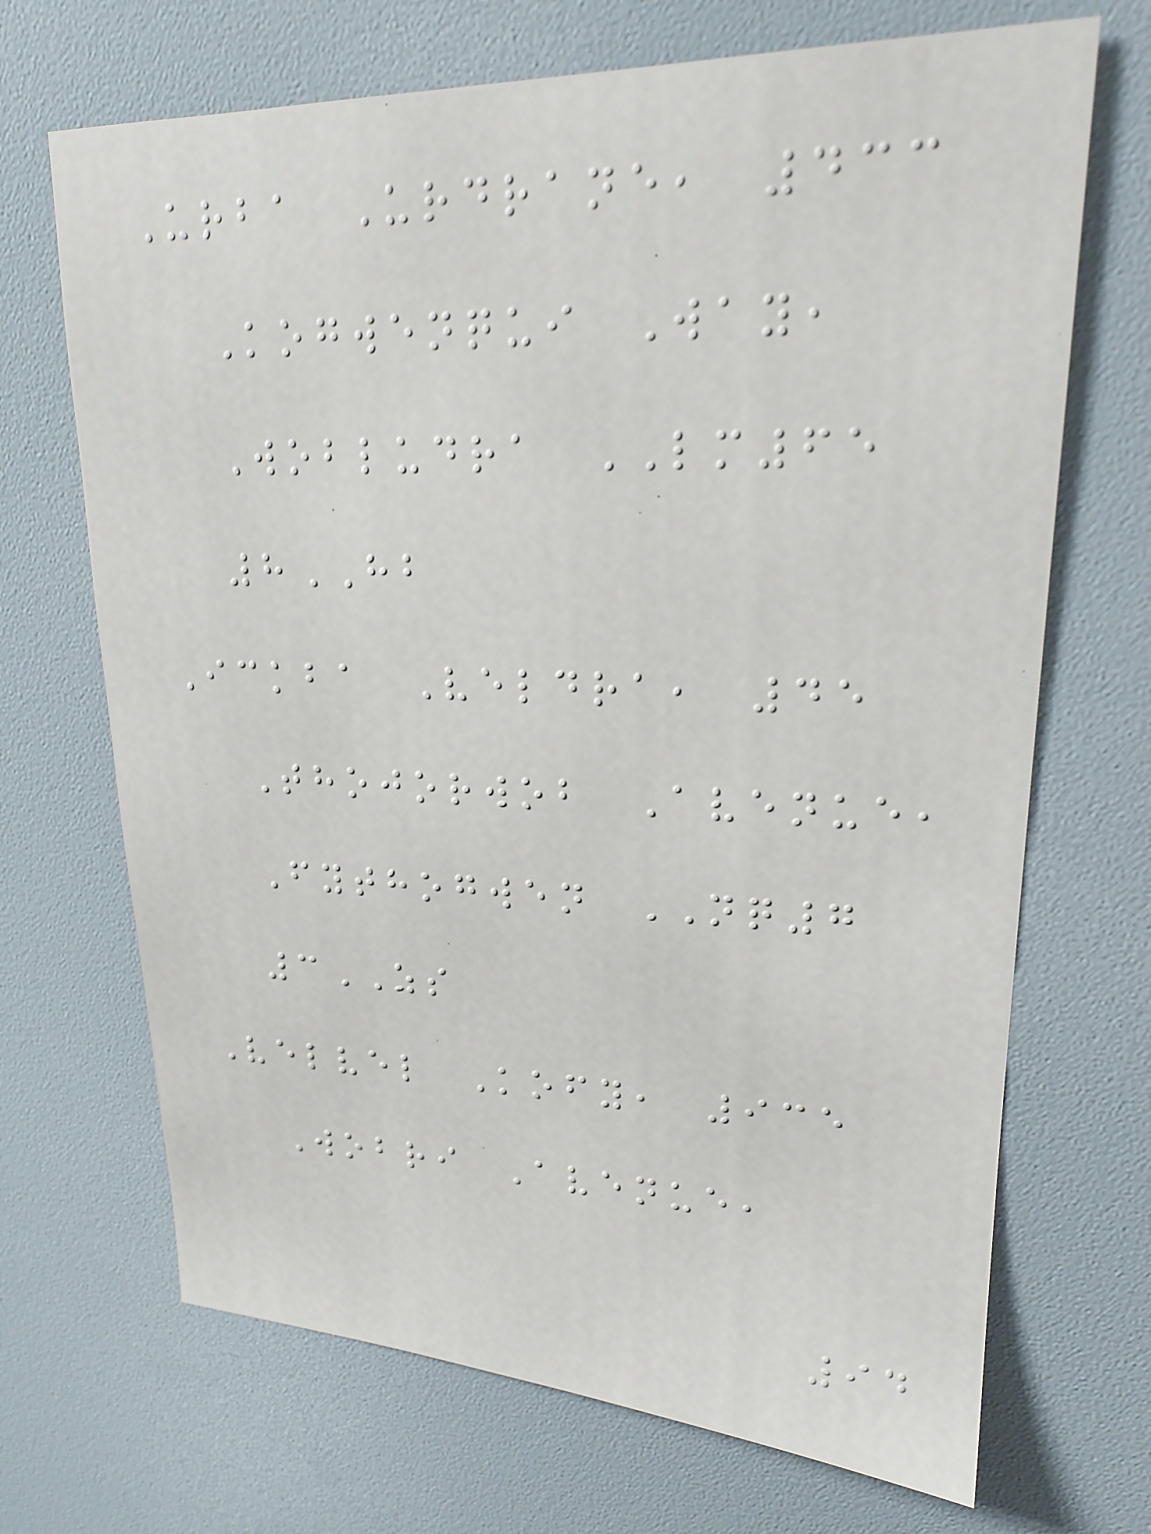Urba Urdrane, 433
Kogwenqui Way,
Wobludra LM65
8HB
Ickba Veldra, 45
Thojorwob Avenue,
Fythogwen NQ7
3ZS
Velvel Kofy, 935
Wobri Avenue,
94
